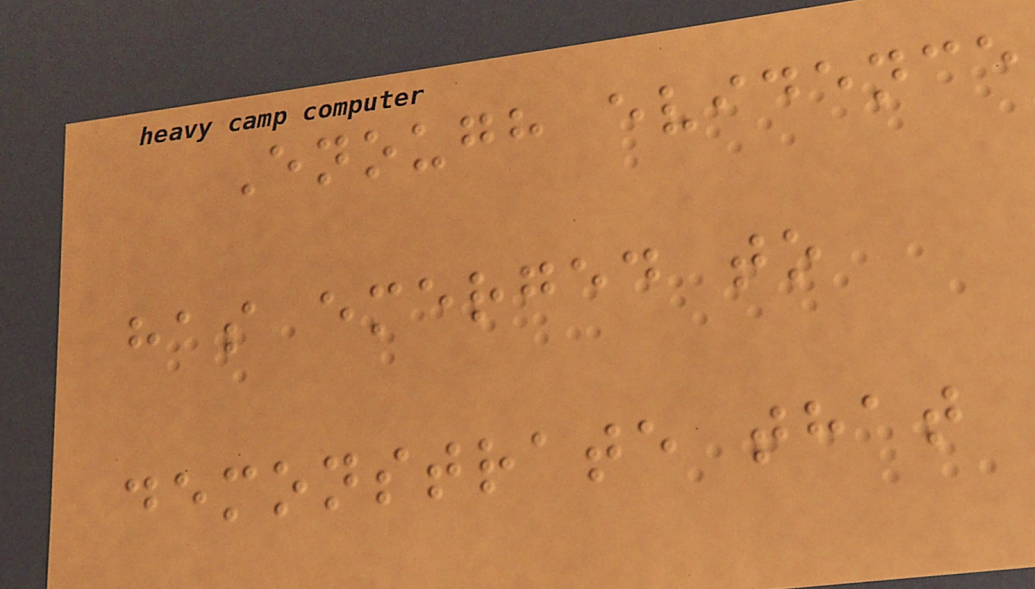Enough evidence
has emerged to
demonstrate that
